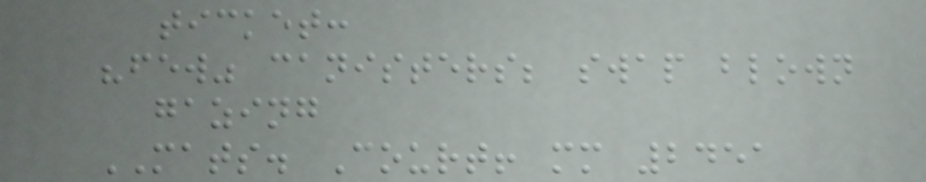ticket:
"few" canisters; swap blown
gazing
MATS. Court! mm 2451
